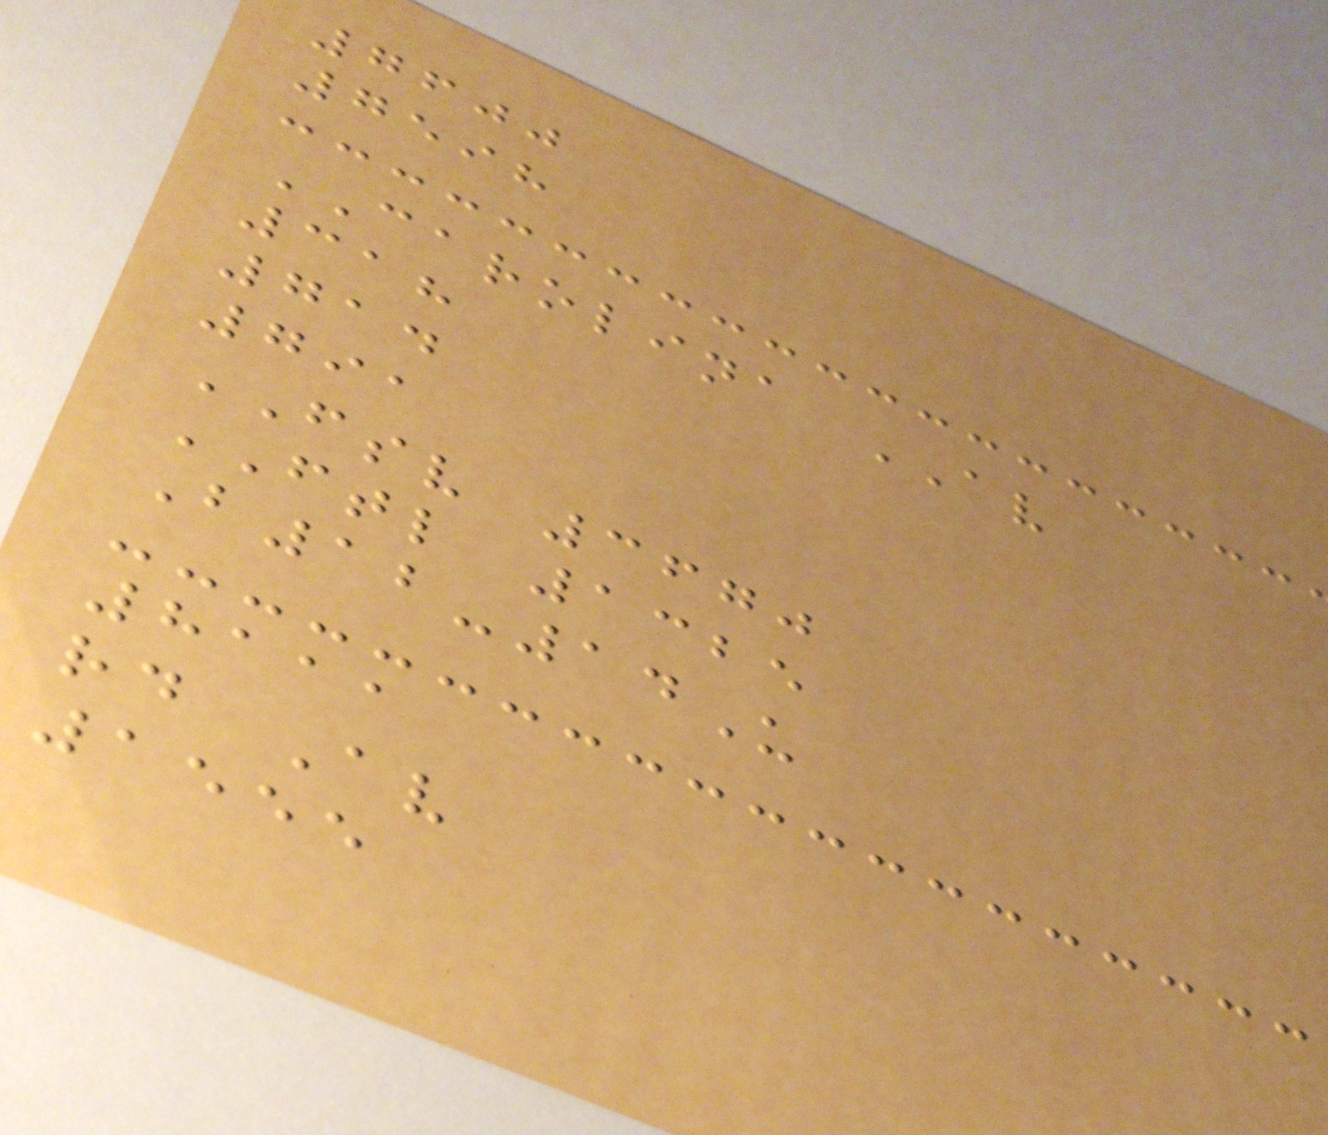7600
7598
CAROLINA AV
318
714
791
FSV 3670
FTL 1325
B12-14U
8111
rd Av
1555
